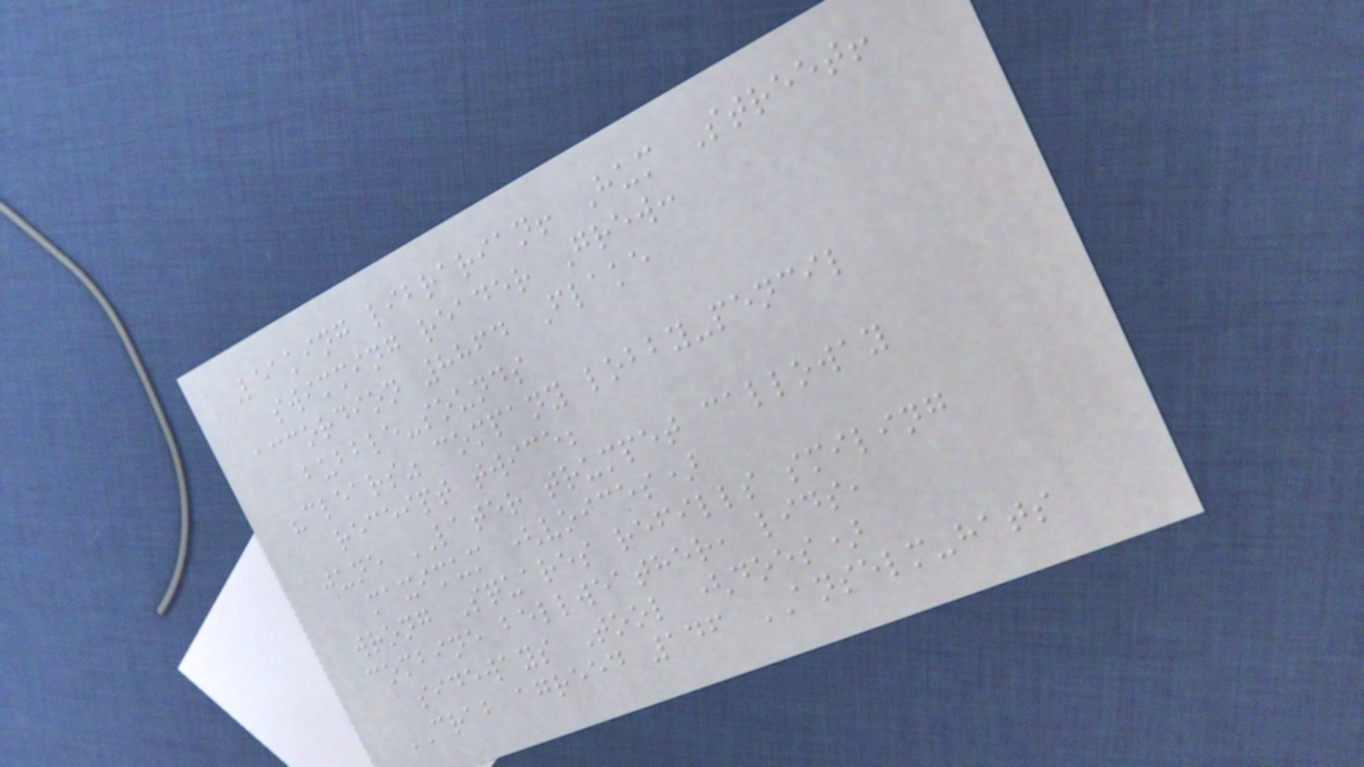Leaking librarian! Hum Street!
swimming reader Grew:
accordion 8864 Flake
bubble-sounds
"clears" company lobby-pencil
receipt twice;
june LATER trumpet calloway
maximum (voices)
wrong Squares refills smiling
combine bellweather, lids,
sideways Tool (does)
CRAB agreed 146 ANSELM-hats
